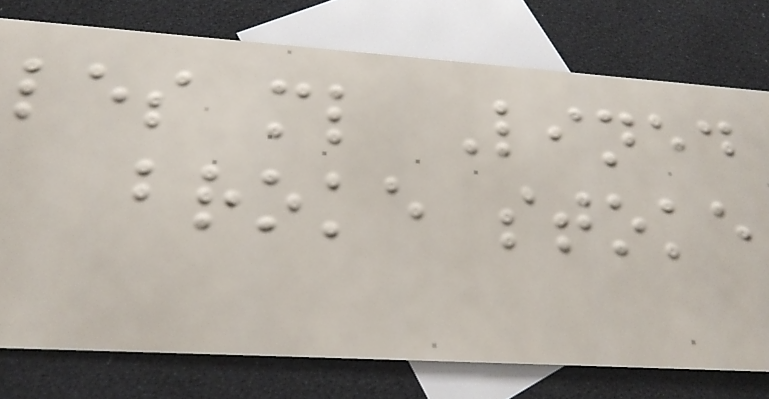les ml Lined
broke stoke
